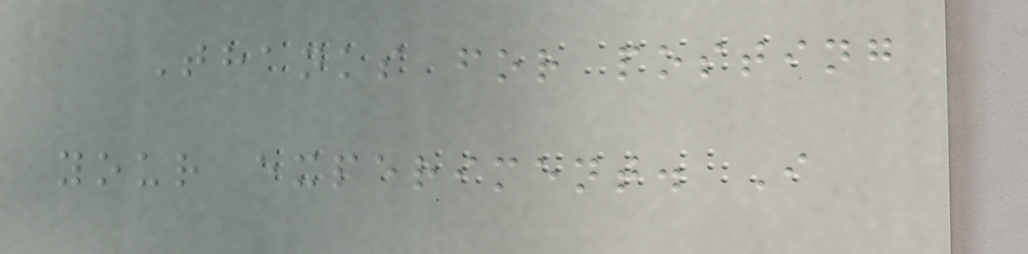Thanks for posting
your experiment. I
